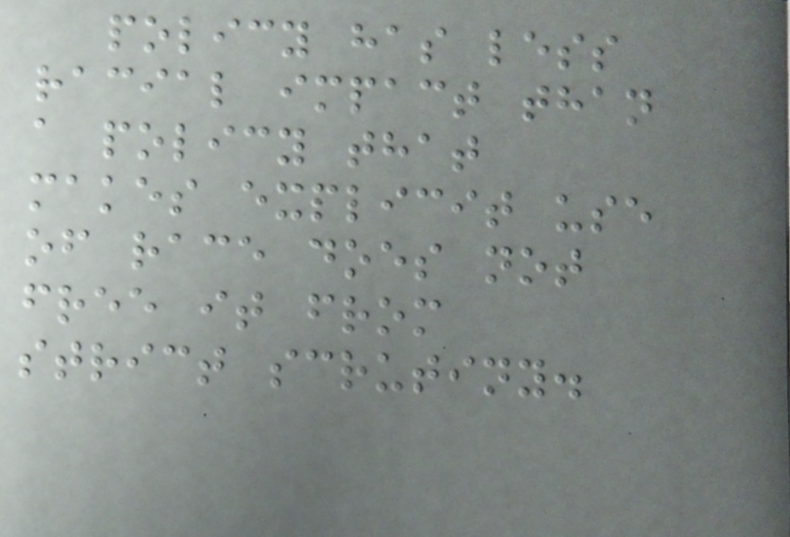policy has less
racial impact than
a policy that
makes explicit use
of race does not
free it from
strict scrutiny.
